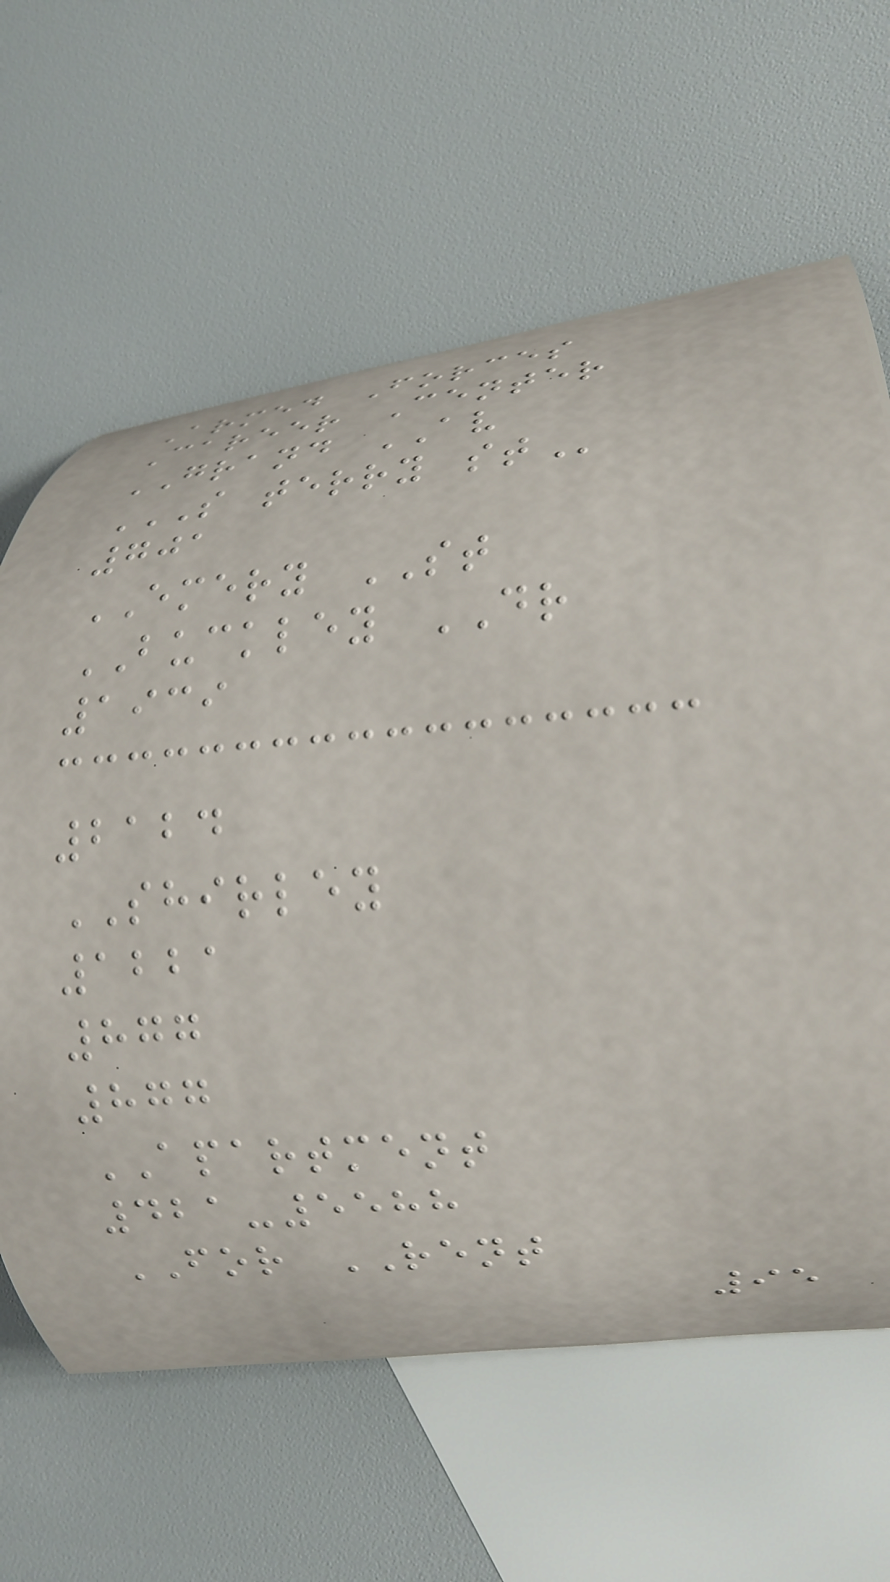Armed Forces
Career Center
GRAND AV
S TERRY ST
701
EMERY ST
BUCKLEY DR
1939
2124
SHIRLEY
1221
877
877
APARTMENT
421-5588
FOR RENT
95
